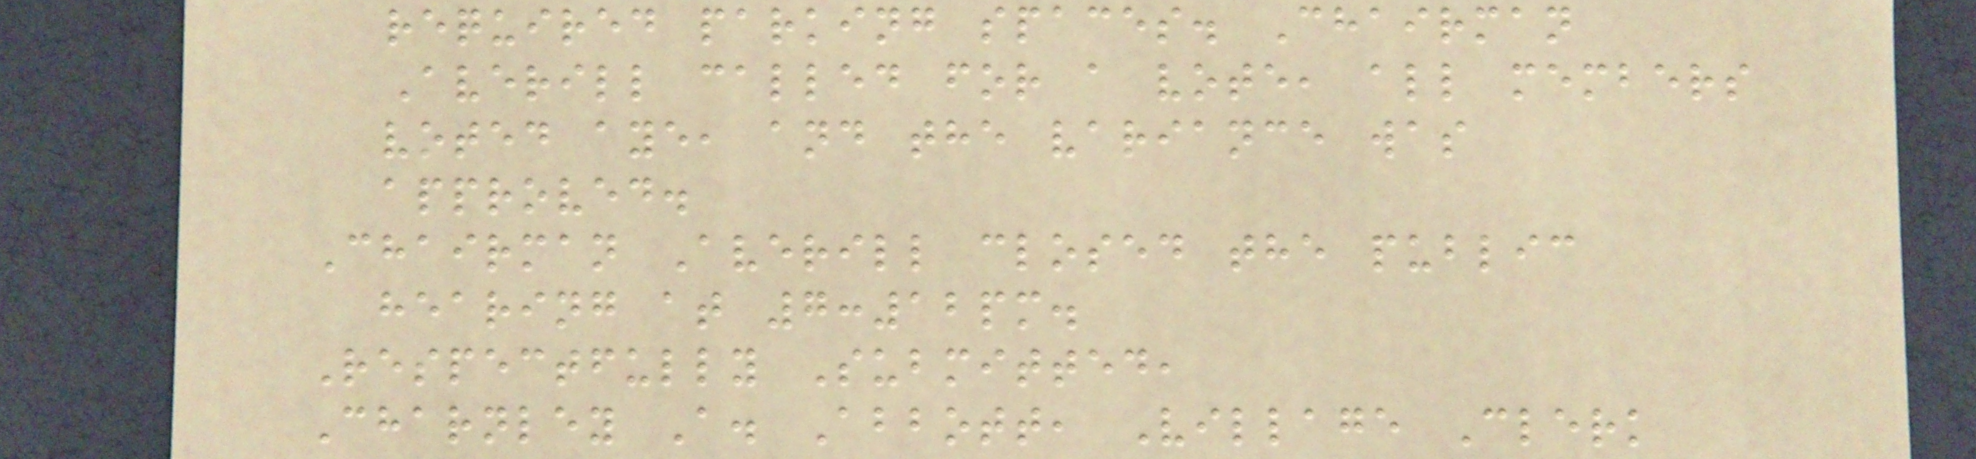required parking spaces. Chairman
Averill called for a vote, all members
voted aye, and the variance was
approved.
Chairman Averill closed the public
hearing at 7:12pm.
Respectfully Submitted,
Charnley A. Abbott, Village Clerk
